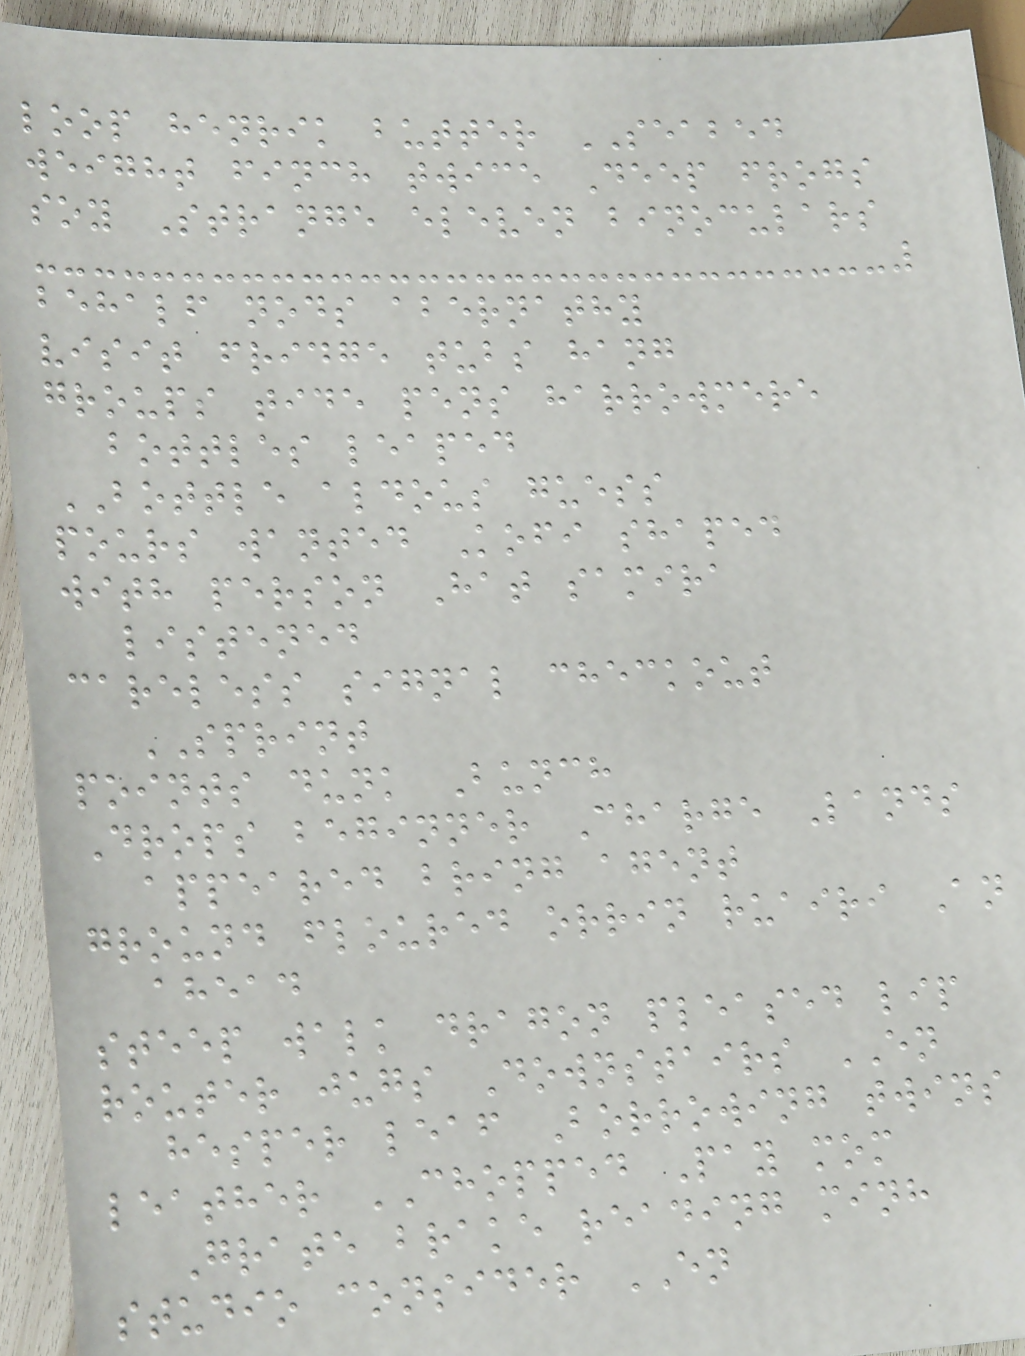loop henrik butter SEABED
weight finch twice Deep frogs
soy Strange eleven binoculars
behalf nods abernathy
visit fridge tubs hang
groups tide pens harrowmere
bottles leaped
BOTTLE aldous guess
pours wanted Kofi shaped
with person Hat samira
listened
careless signal checkout
SPRINT
points dunk Bunch
Drops beginner Charge Lands
appeared bring agent
ground floured orrin ruairi An
ahead
steep walk dragon pleased lip
router jugs Downstairs EN
hesper leaf Borrowing twins
leather CHOPPED Pay mom
Grate brake reading minh
studio consider EN
